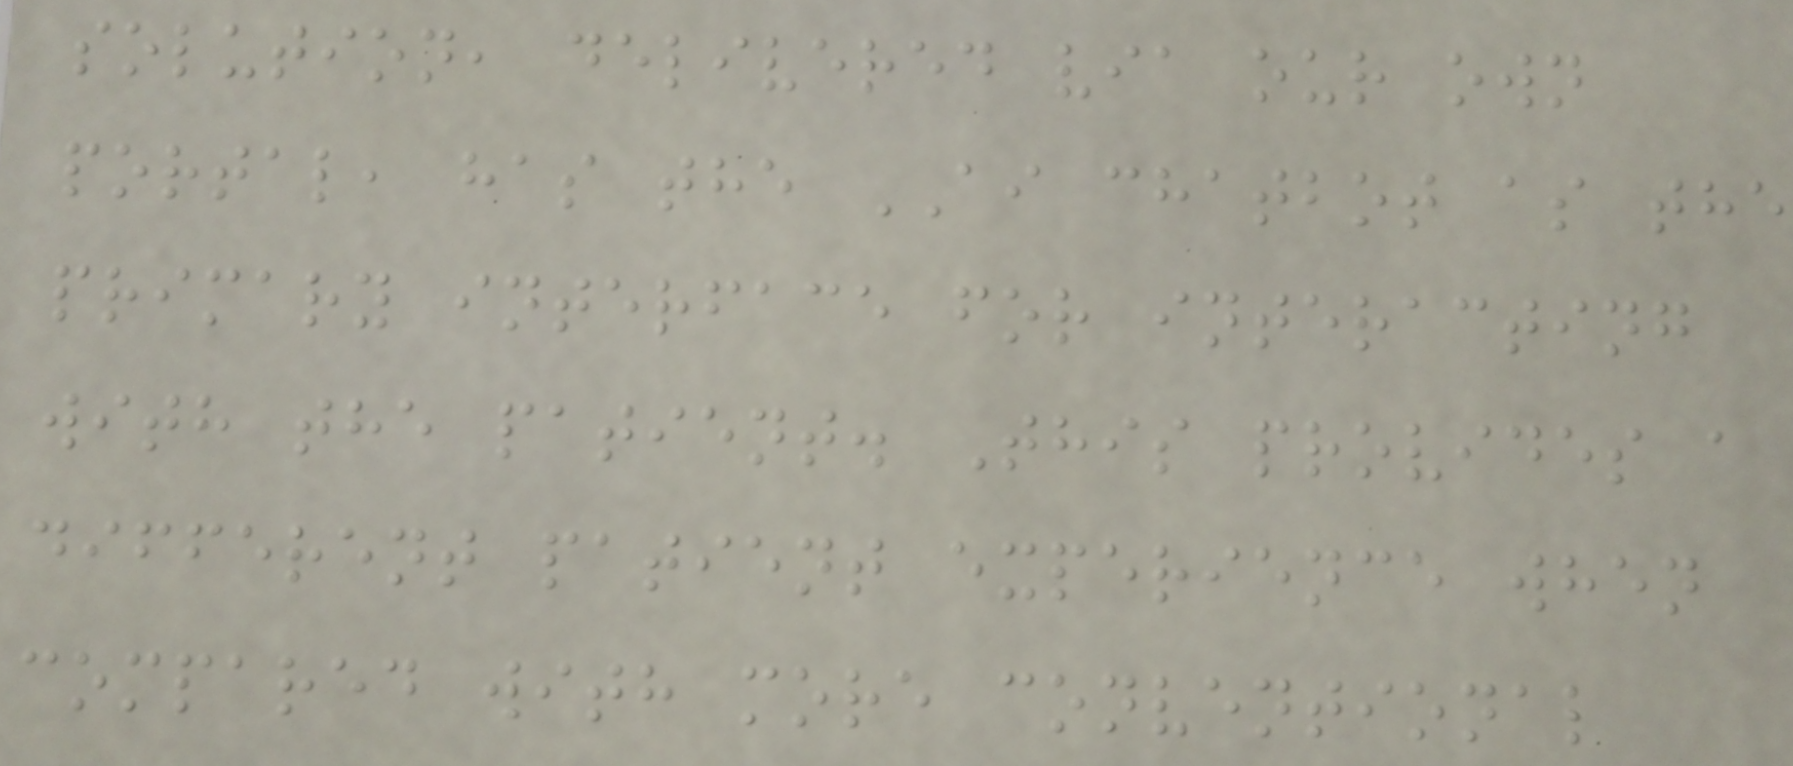solution, delivered via our own
portal, has the AI chatbot as the
primary interface for interacting
with the patient. This provides a
different patient experience when
compared with more conventional
